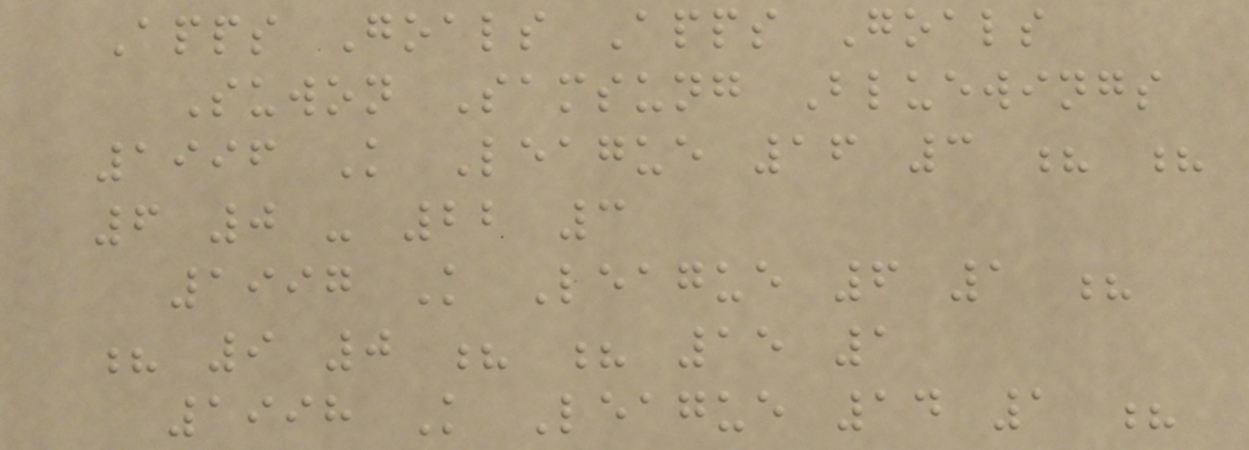Apps Goals Apps Goals
Suwon Samsung Bluewings
1996 K League 16 3 ? ?
6 0 - 22 3
1997 K League 6 1 ?
? 9 0 ? ? 15 1
1998 K League 14 1 ?
